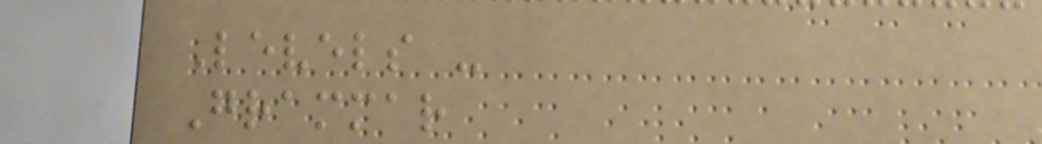Levels -
Grammar
